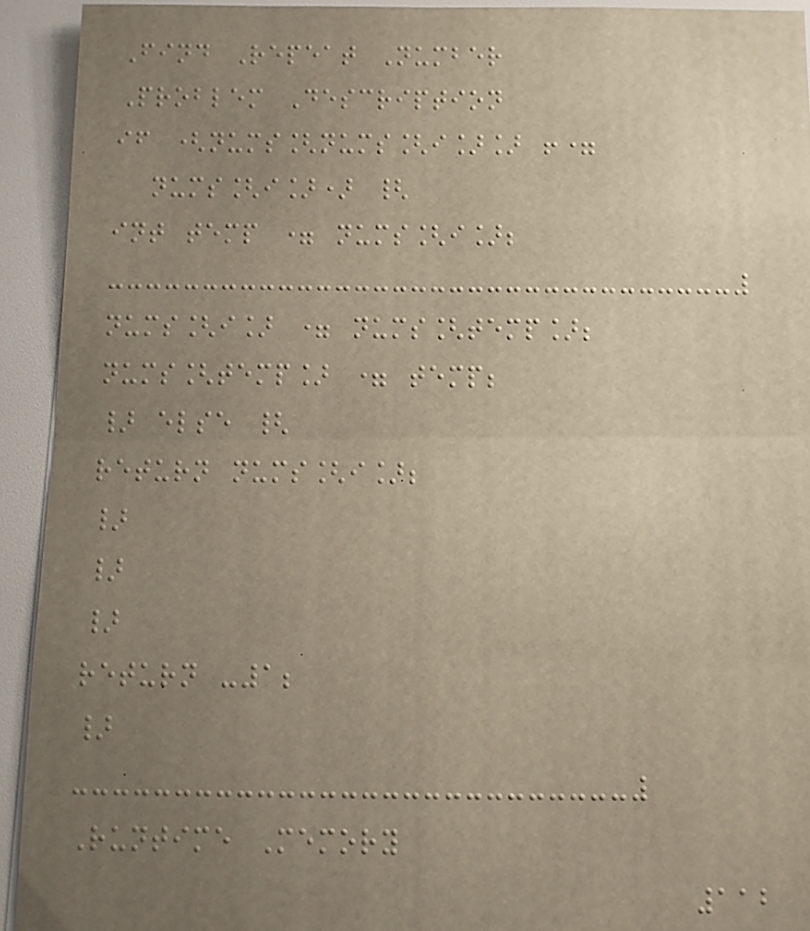Find Repeat Number
Problem Description
if (nums[nums[i]] !=
nums[i]) {
int temp = nums[i];
nums[i] = nums[temp];
nums[temp] = temp;
} else {
return nums[i];
}
}
}
return -1;
}
Runtime Memory
112
